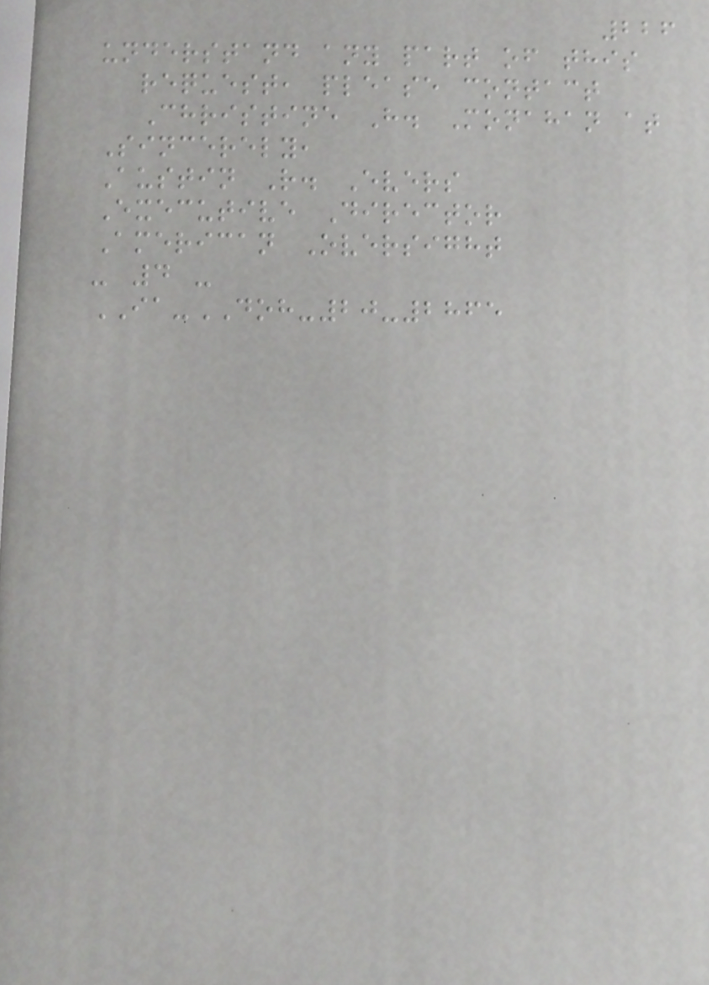226
understand any part of this
request, please contact
Christine H. Monahan at
Sincerely,
Austin R. Evers
Executive Director
American Oversight
- 4 -
IA-DOH-20-2865
